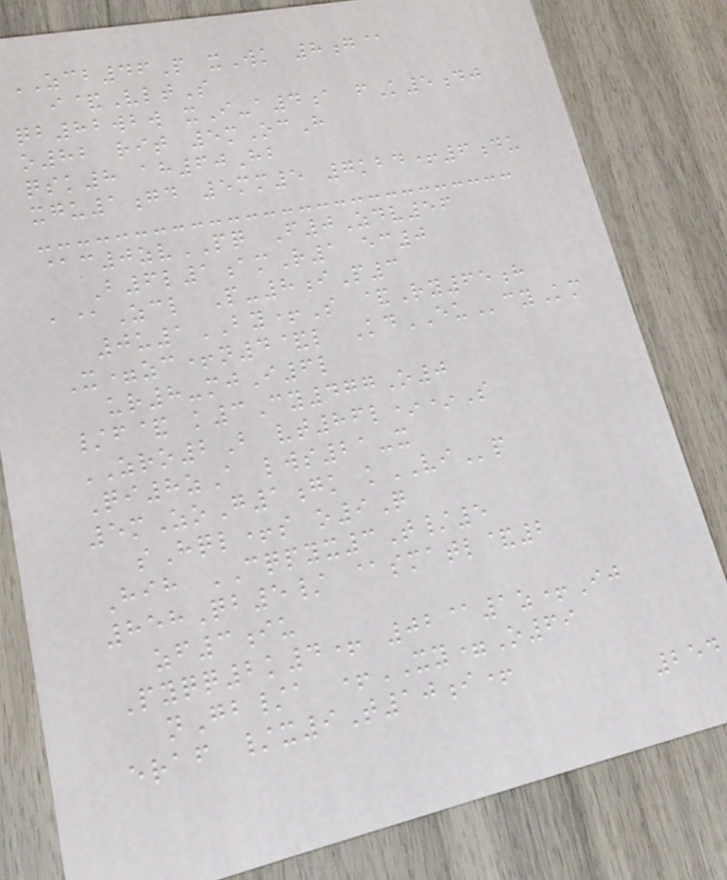ZCB46P xWk 8g@
i&VltS
qb82wbw xI-a4a fK5dj
o82 rit 5mOcH
qsk8 ah60Hb
xgu1gd 5mm5 7kbd+6du
@c0zvPQ F0Zdv56
B6l1amR1 ec0
a@Zcl P-8iP3
0u1BY+S &Ry65h
X=zc+n4&l KdEUcyKm
ur8-mjI6l
/f& k3Cy477O0
ZRO2B vt86l**S
Qi8zA lws21-x
5mZoG1gk kVIp
sHql+s o9Q
Hih CQPYX3T/5
858Qb5/ @smatl&2
zf3iu
Pyqq2k4+ 02@1z+Ij
nGb/a +XY=O69
eraf /x9T10i+
254
